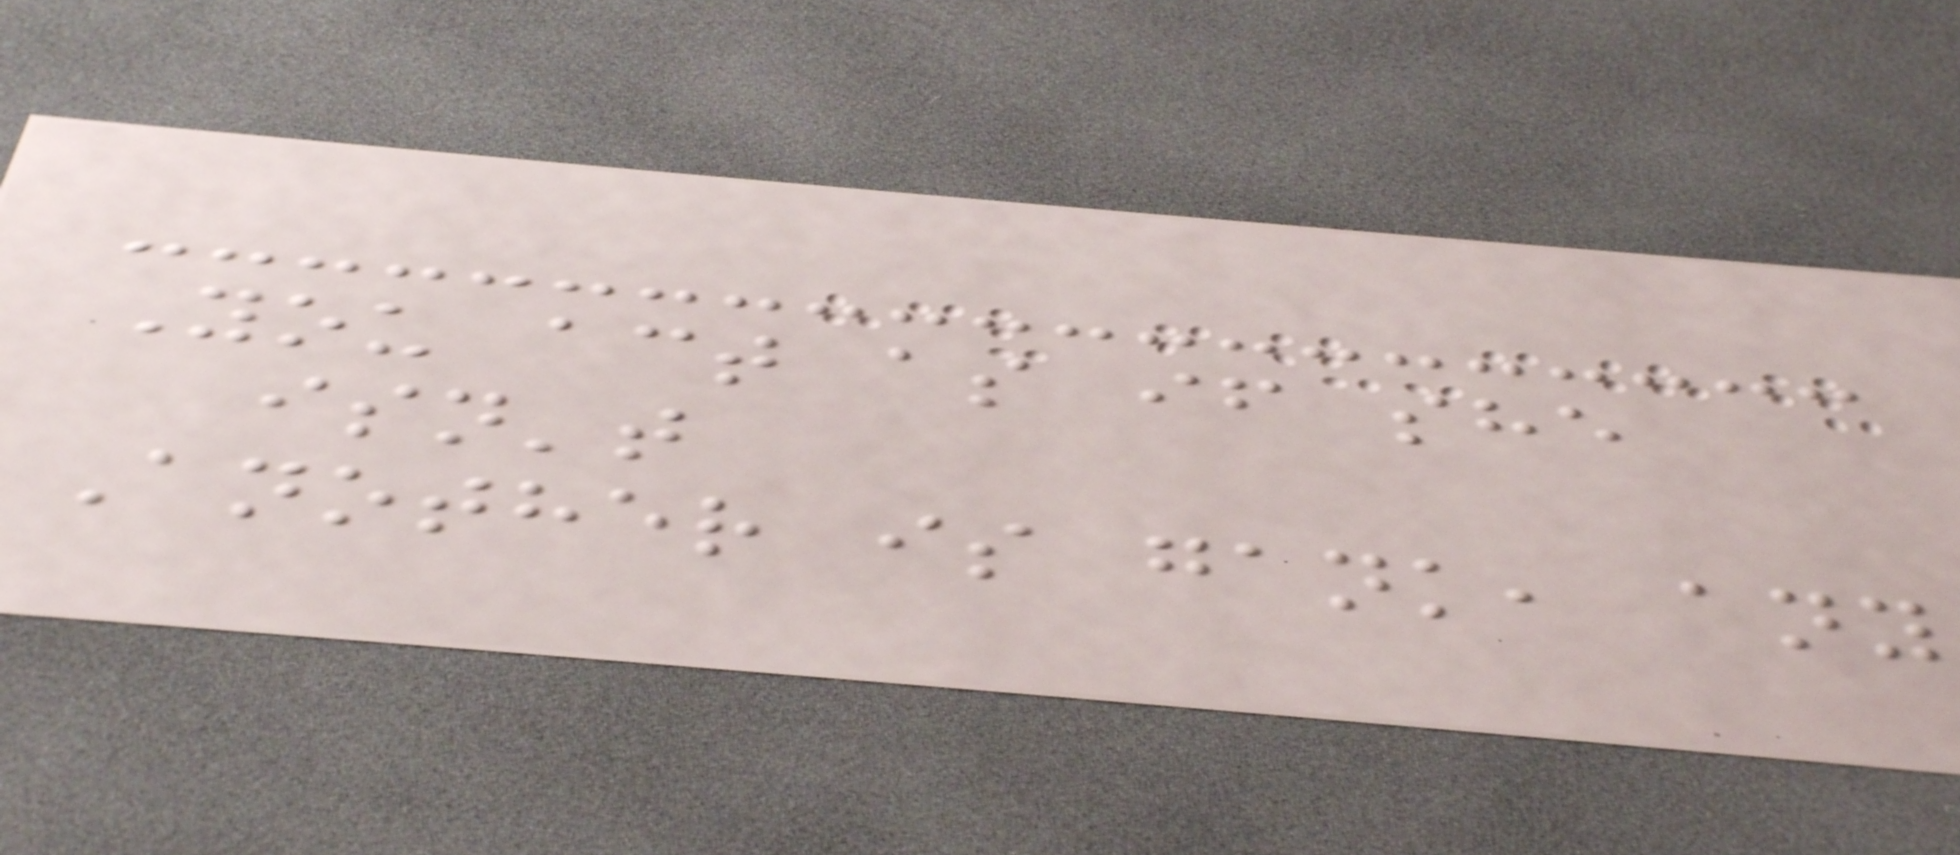You act as if she
isn't
Another is gank, any
